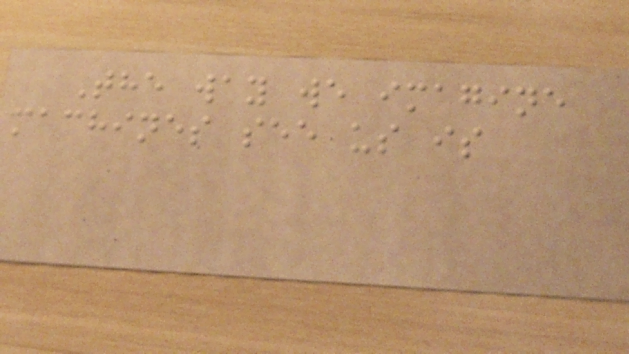The way we imagine
machines see us is
